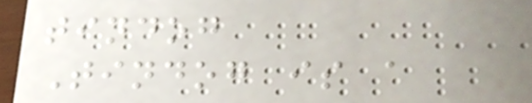tindog
Tindog is a
